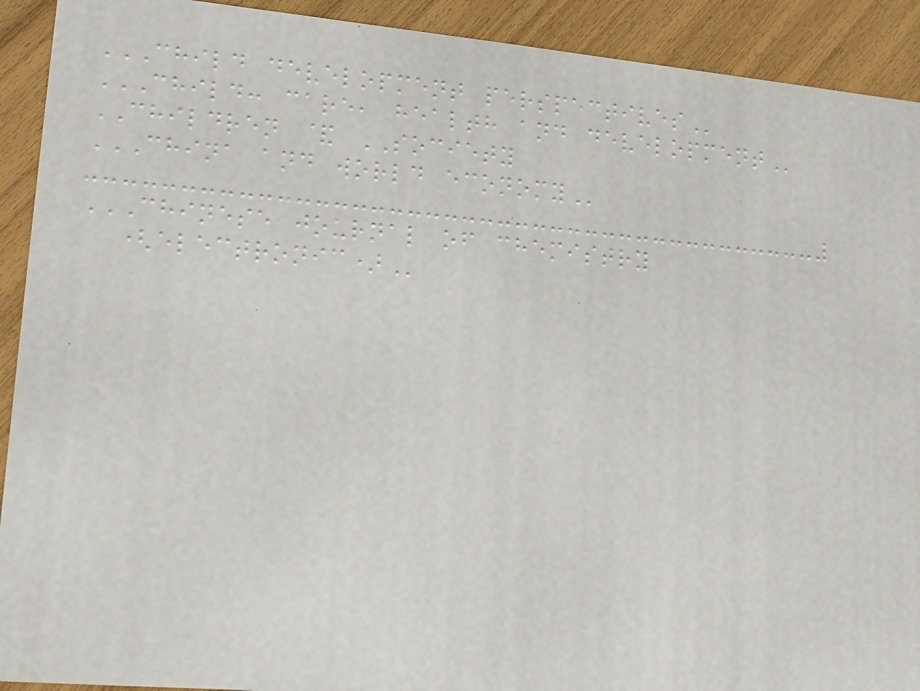CHILD DEVELOPMENT PERSPECTIVES
CHILD: CARE, HEALTH AND DEVELOPMENT
CHILDREN & SOCIETY
CHINA AND WORLD ECONOMY
CHINESE JOURNAL OF CHEMISTRY
(ELECTRONIC)
